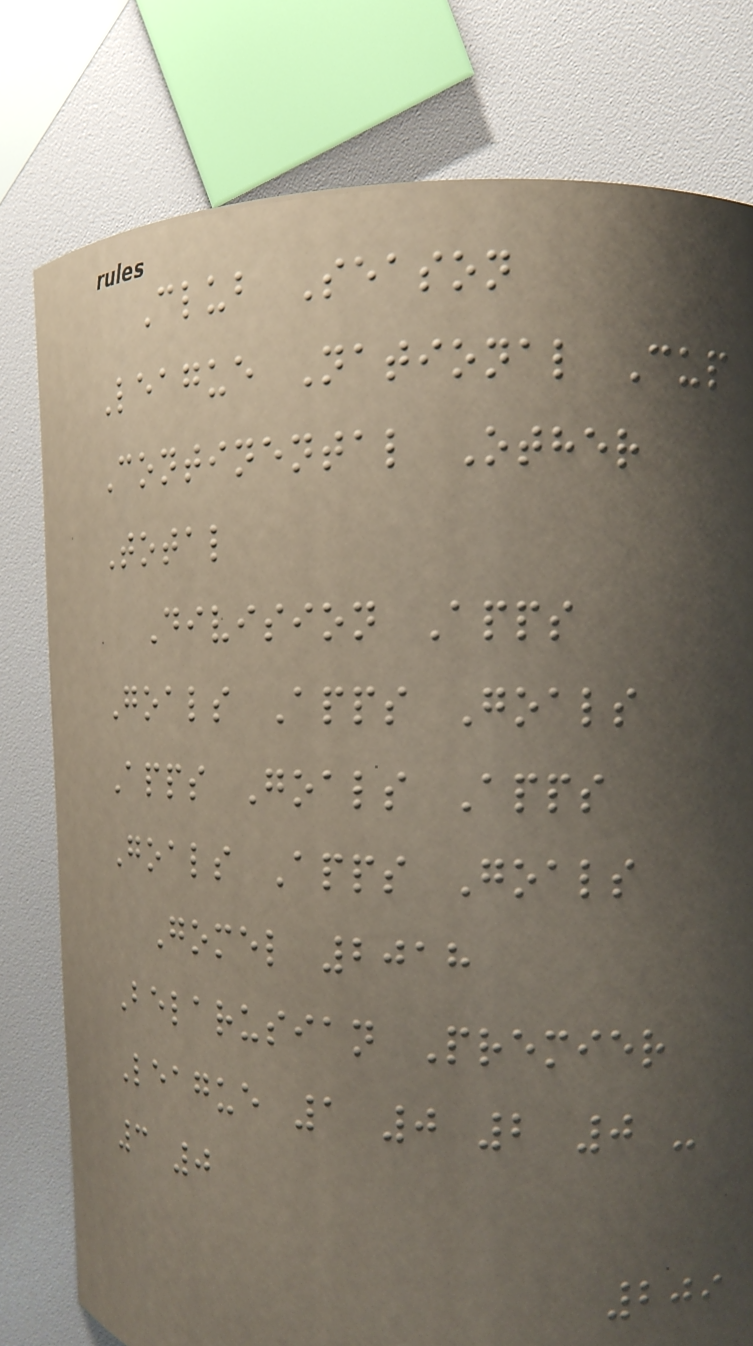Club Season
League National Cup
Continental Other
Total
Division Apps
Goals Apps Goals
Apps Goals Apps
Goals Apps Goals
Gomel 2018
Belarusian Premier
League 1 0 2 0 -
3 0
209
